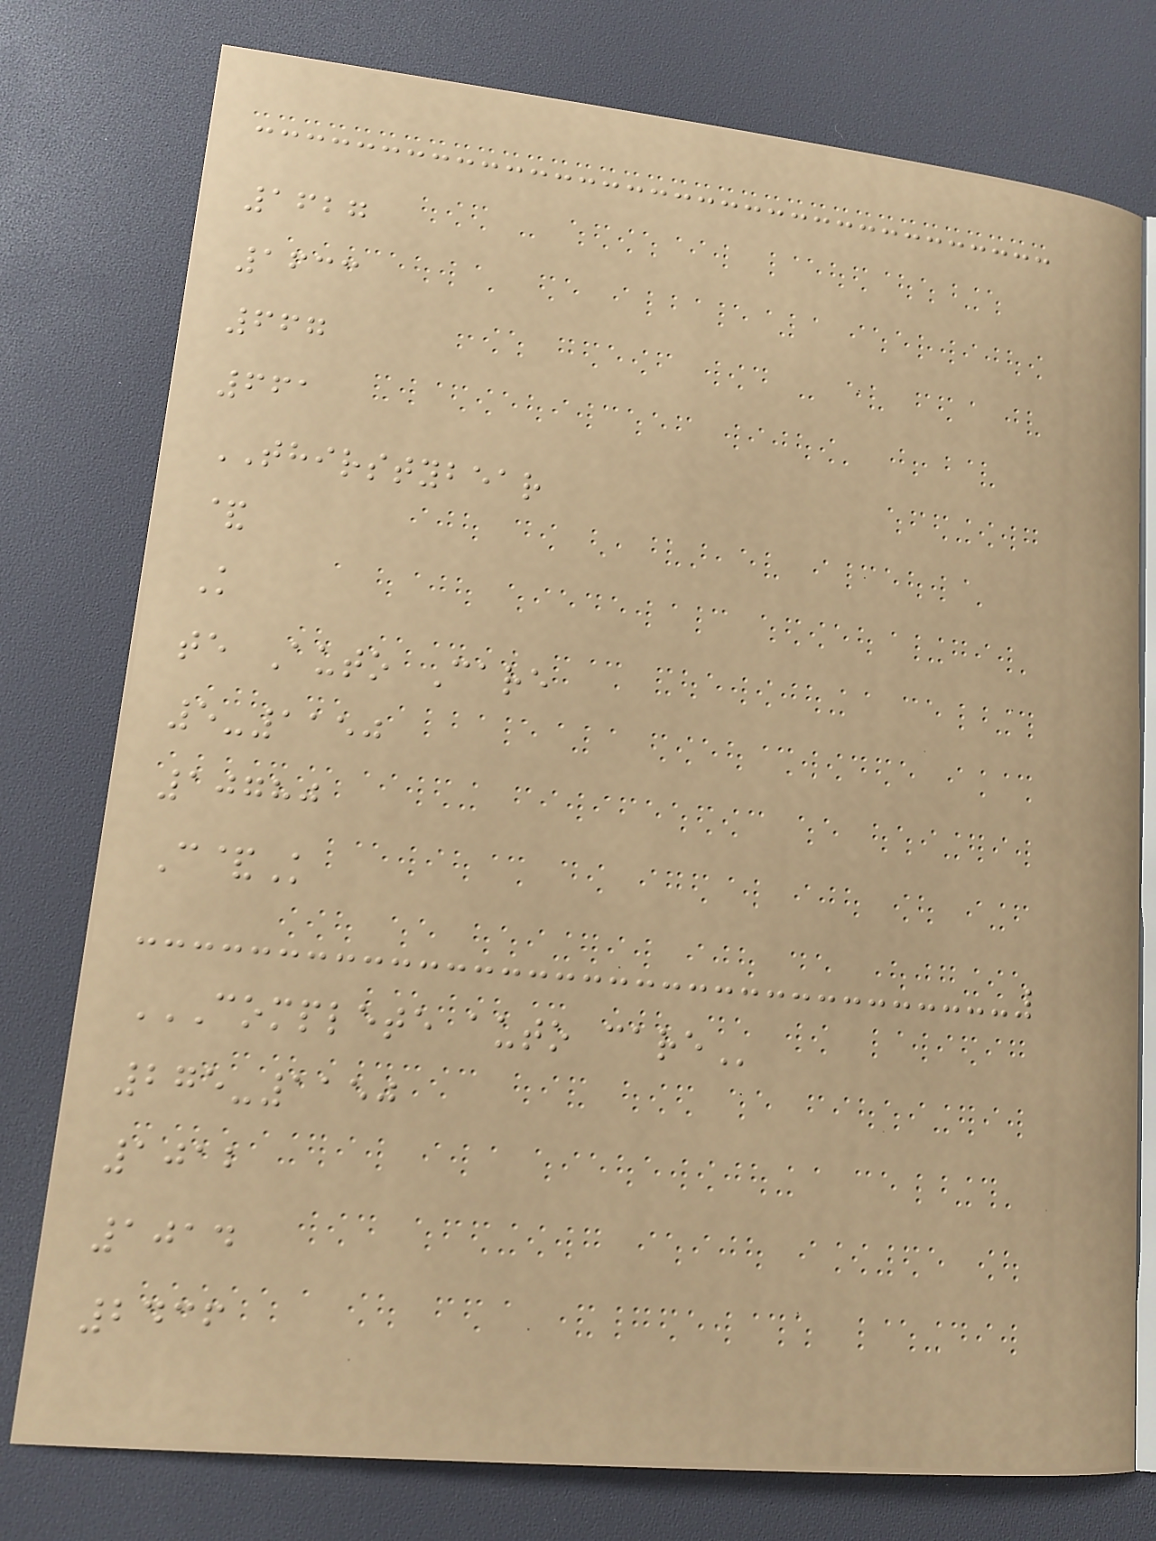1627
1633
667
661
THIRSTYBEAR
&
K
te Auto Care
5-1150
10780
C&K
COMPLETE AUTO CARE
275-1150
1012
1014
2436
